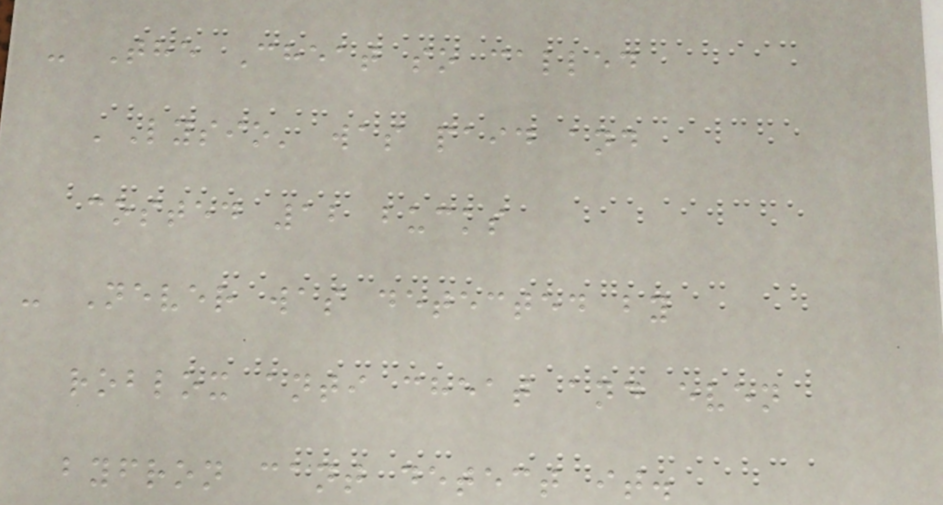- The Cheat so called
'Lysio' was paid and
costed 12 bucks
- Never was detected by
roblox anti cheat and even
byfron cant detect it.
